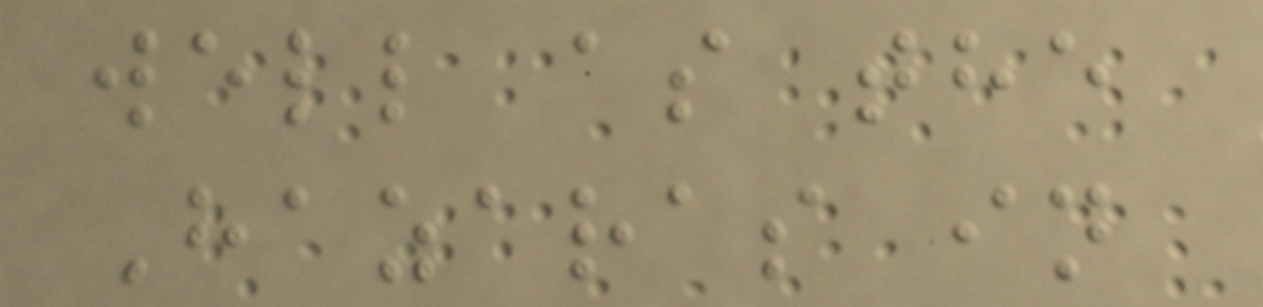well as the
Hazaras in
